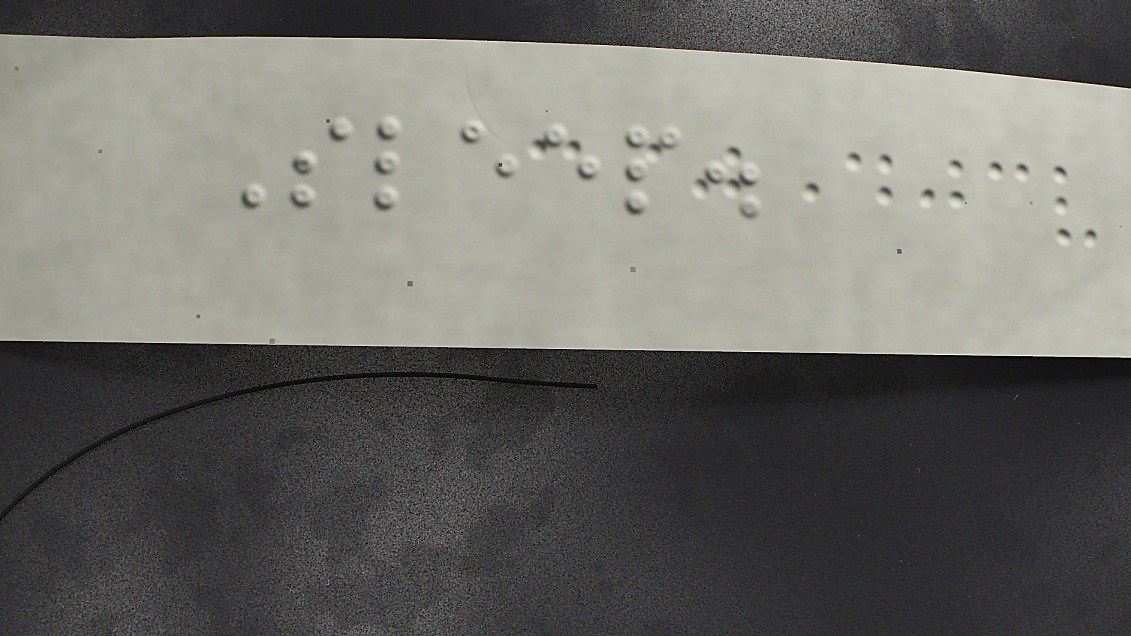Sleep.
